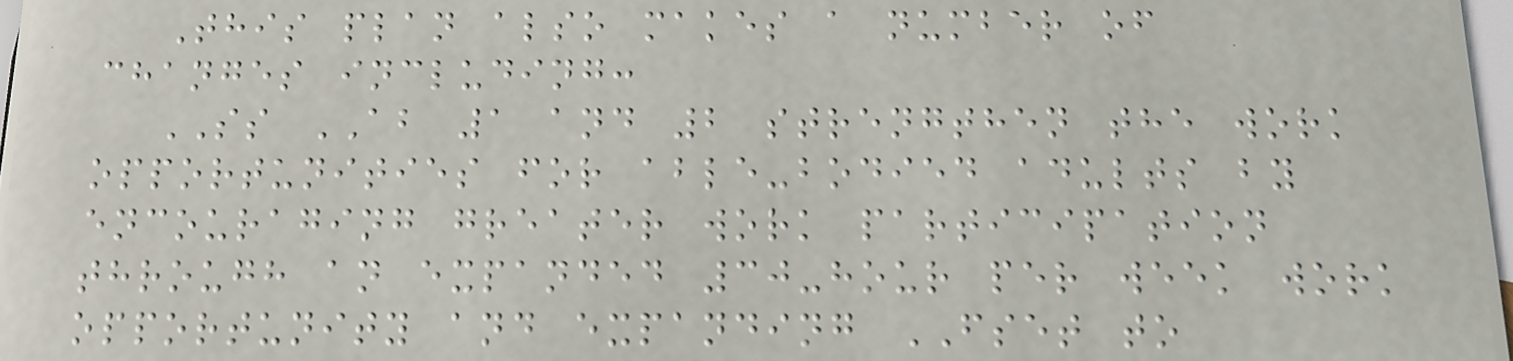This plan also makes a number of
changes including:
SS AB 1 and 2 strengthen the work
opportunities for able-bodied adults by
encouraging greater work participation
through an expanded 30-hour per week work
opportunity and expanding FSET to
